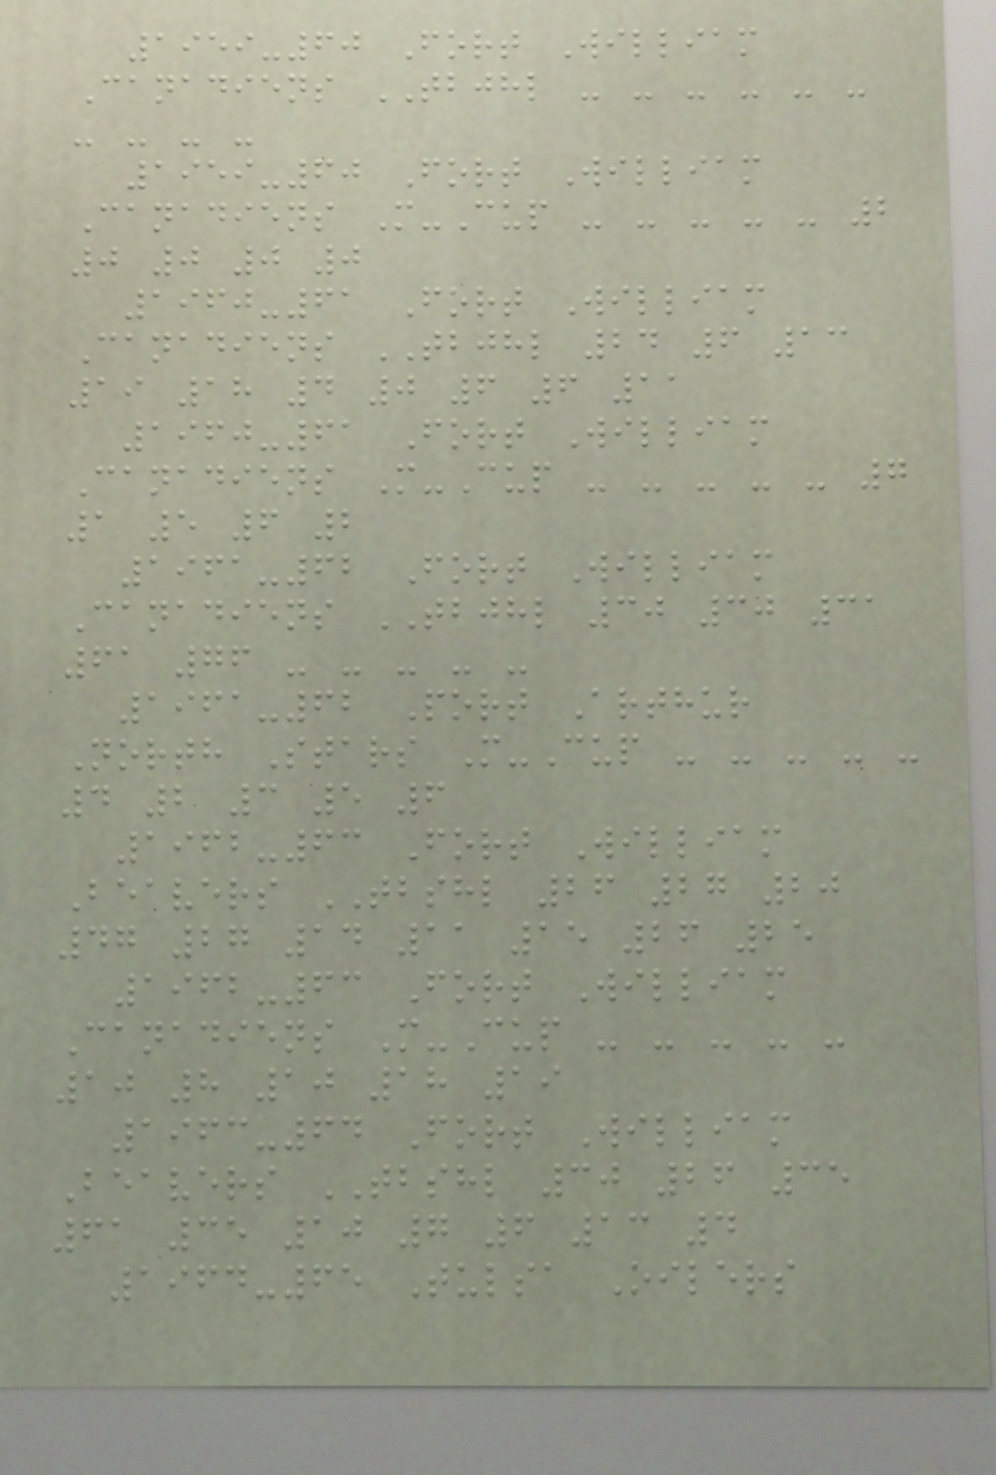1959-60 Fort William
Canadiens TBJHL - - - - - -
- - - -
1959-60 Fort William
Canadiens M-Cup - - - - - 2
0 0 0 0
1960-61 Fort William
Canadiens TBJHL 24 6 13
19 18 4 0 6 6 11
1960-61 Fort William
Canadiens M-Cup - - - - - 7
1 5 6 2
1961-62 Fort William
Canadiens TBJHL 30 30 31
61 76 - - - - -
1961-62 Port Arthur
North Stars M-Cup - - - - -
4 2 3 5 6
1962-63 Fort William
Beavers TBSHL 26 27 20
47 27 14 11 15 26 25
1962-63 Fort William
Canadiens M-Cup - - - - -
10 8 10 18 19
1963-64 Fort William
Beavers TBSHL 30 26 35
61 35 10 7 6 13 4
1964-65 Tulsa Oilers
